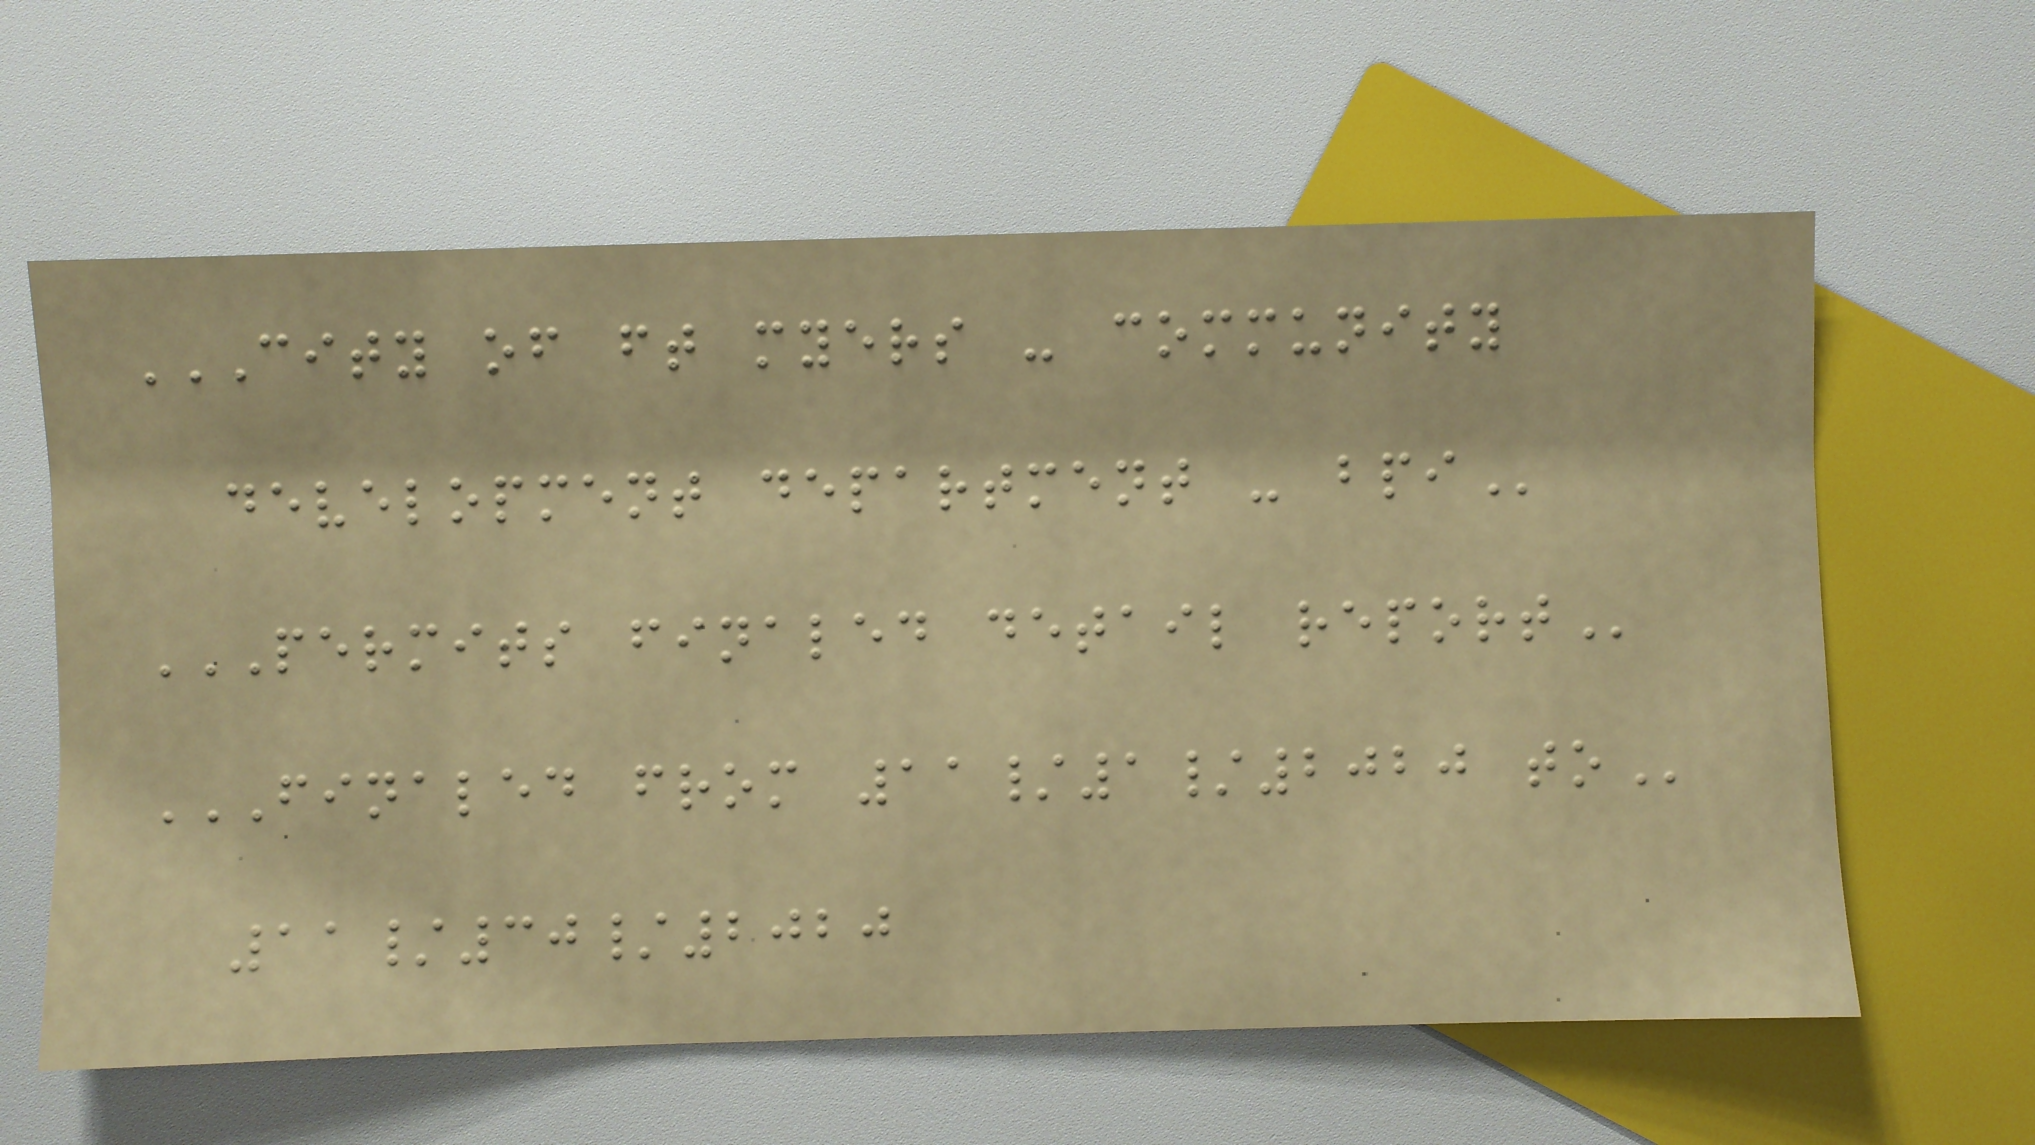CITY OF FT MYERS - COMMUNITY
DEVELOPMENT DEPARTMENT - BPI
PERMITS FINALED DETAIL REPORT
FINALED FROM 11/1/2020 TO
11/30/2020
